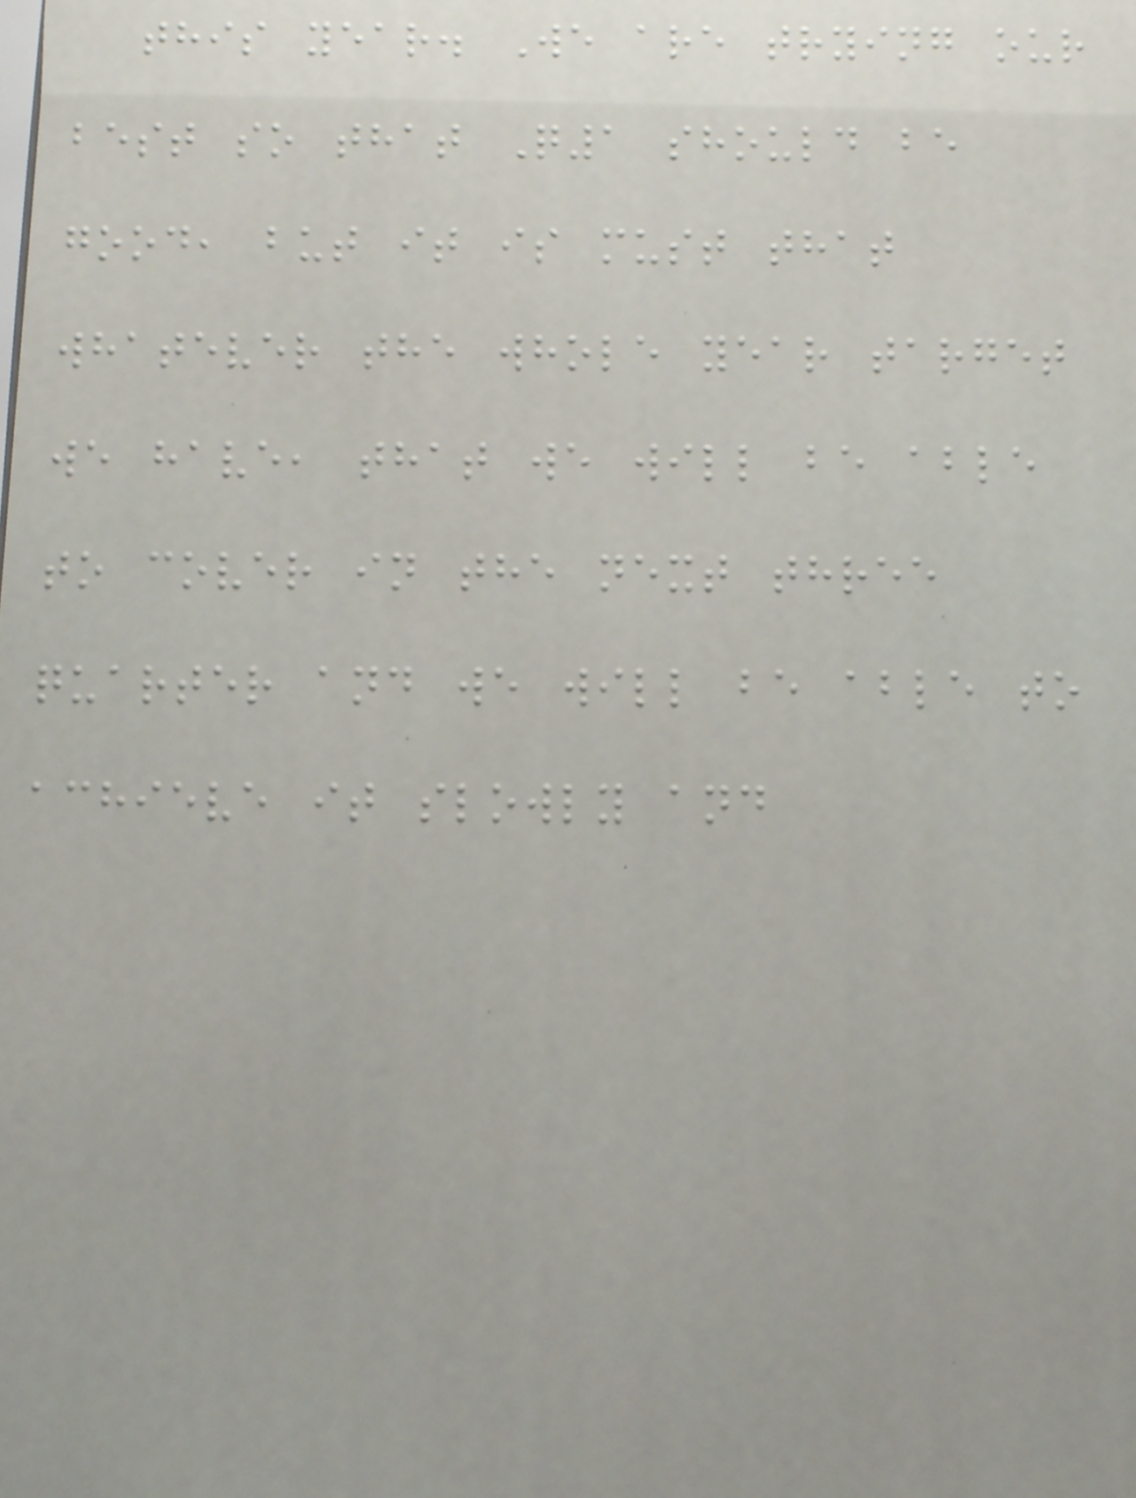this year. We are trying our
best so that Q1 should be
good, but it is must that
whatever the whole year target
we have, that we will be able
to cover in the next three
quarter and we will be able to
achieve it slowly and
